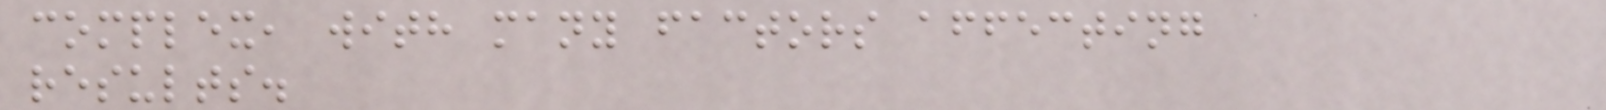complex, with many factors affecting
results.
